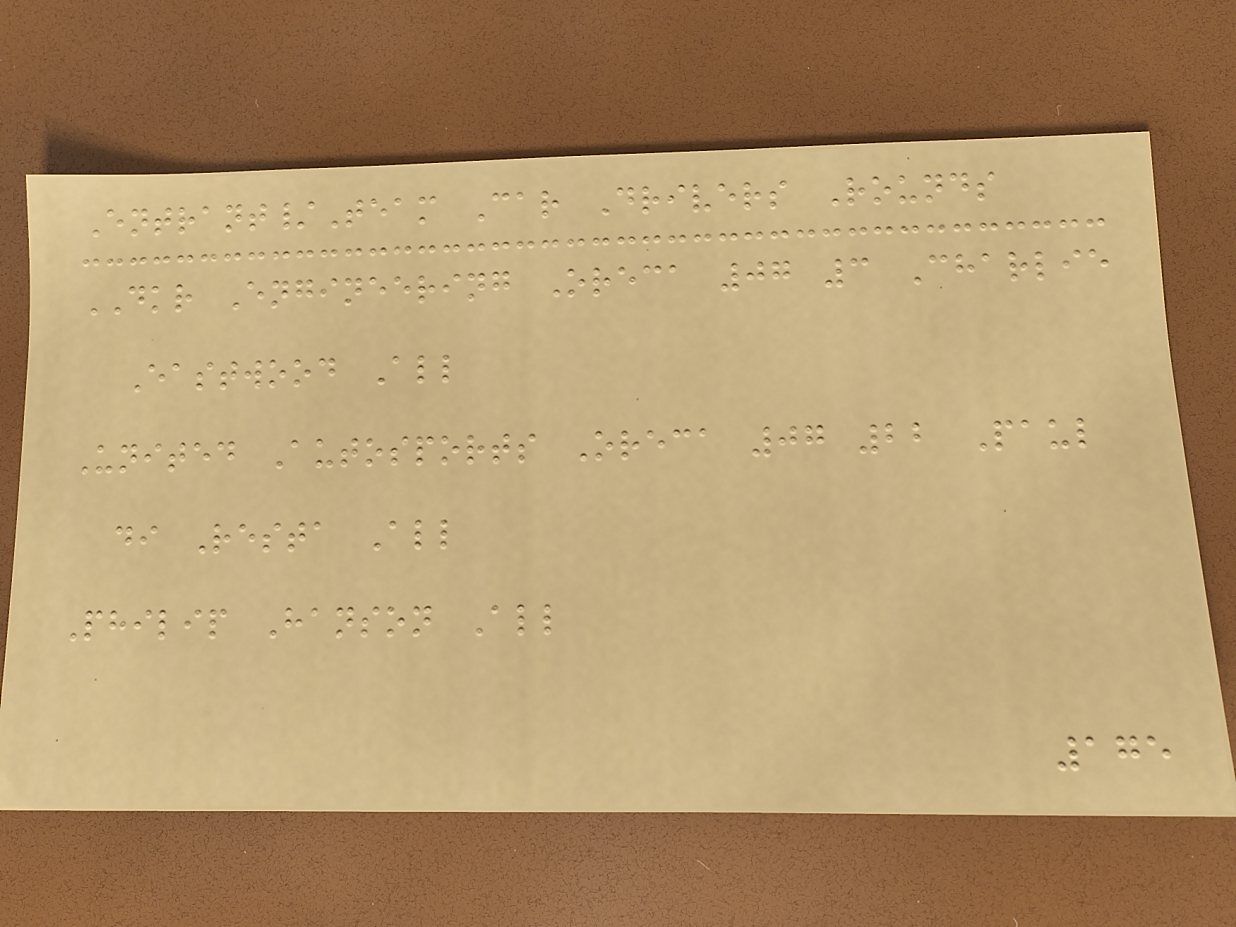Entrant/Team Car Drivers Rounds
DKR Engineering Oreca 07 3 Charlie
Eastwood All
United Autosports Oreca 07 22 Paul
di Resta All
Philip Hanson All
175
